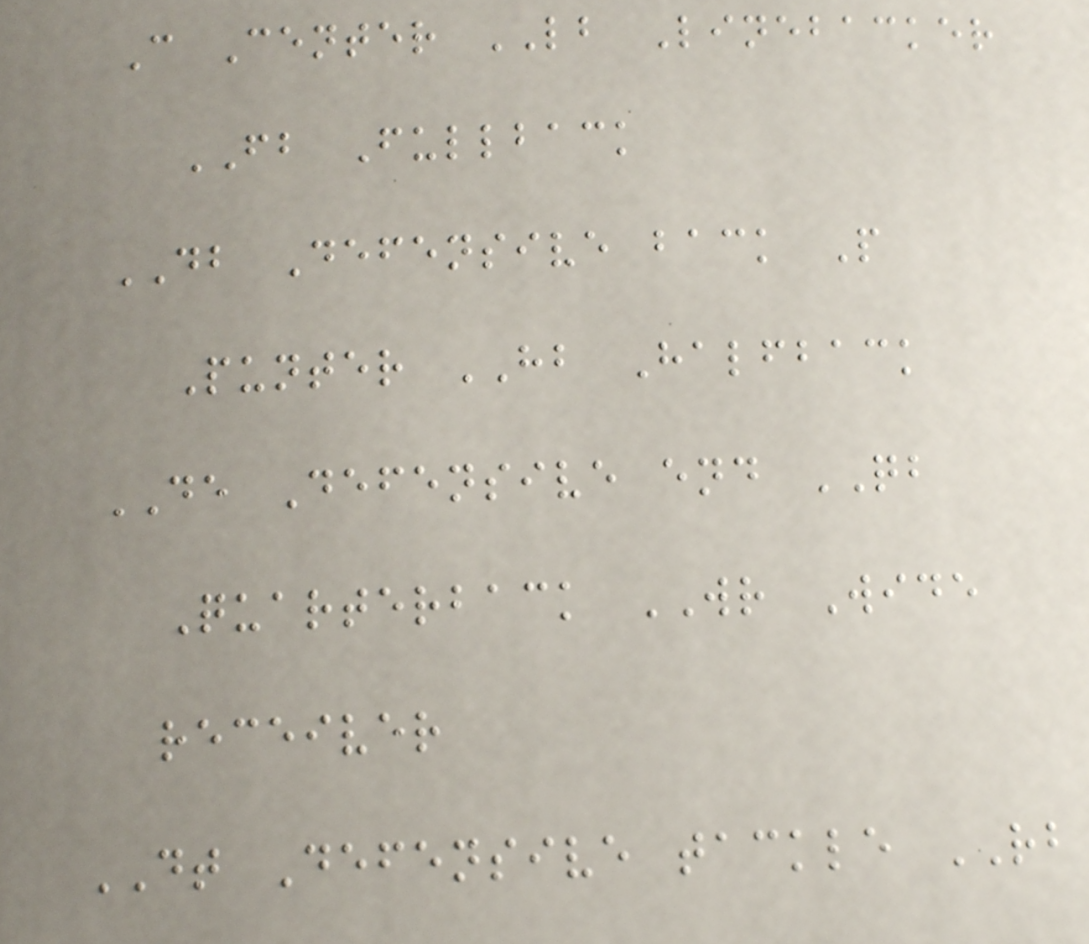C Center LB Linebacker
FB Fullback
DB Defensive back P
Punter HB Halfback
DE Defensive end QB
Quarterback WR Wide
receiver
DT Defensive tackle RB
